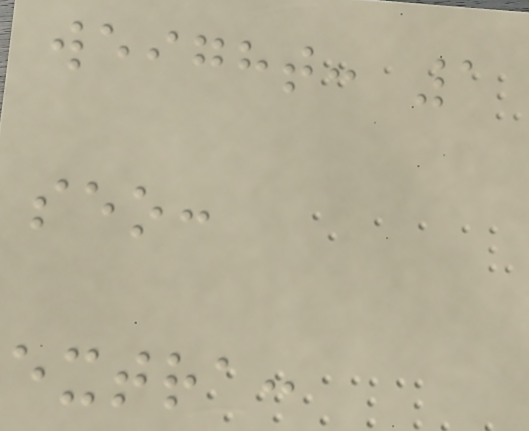weight: 1
seo:
extra:
